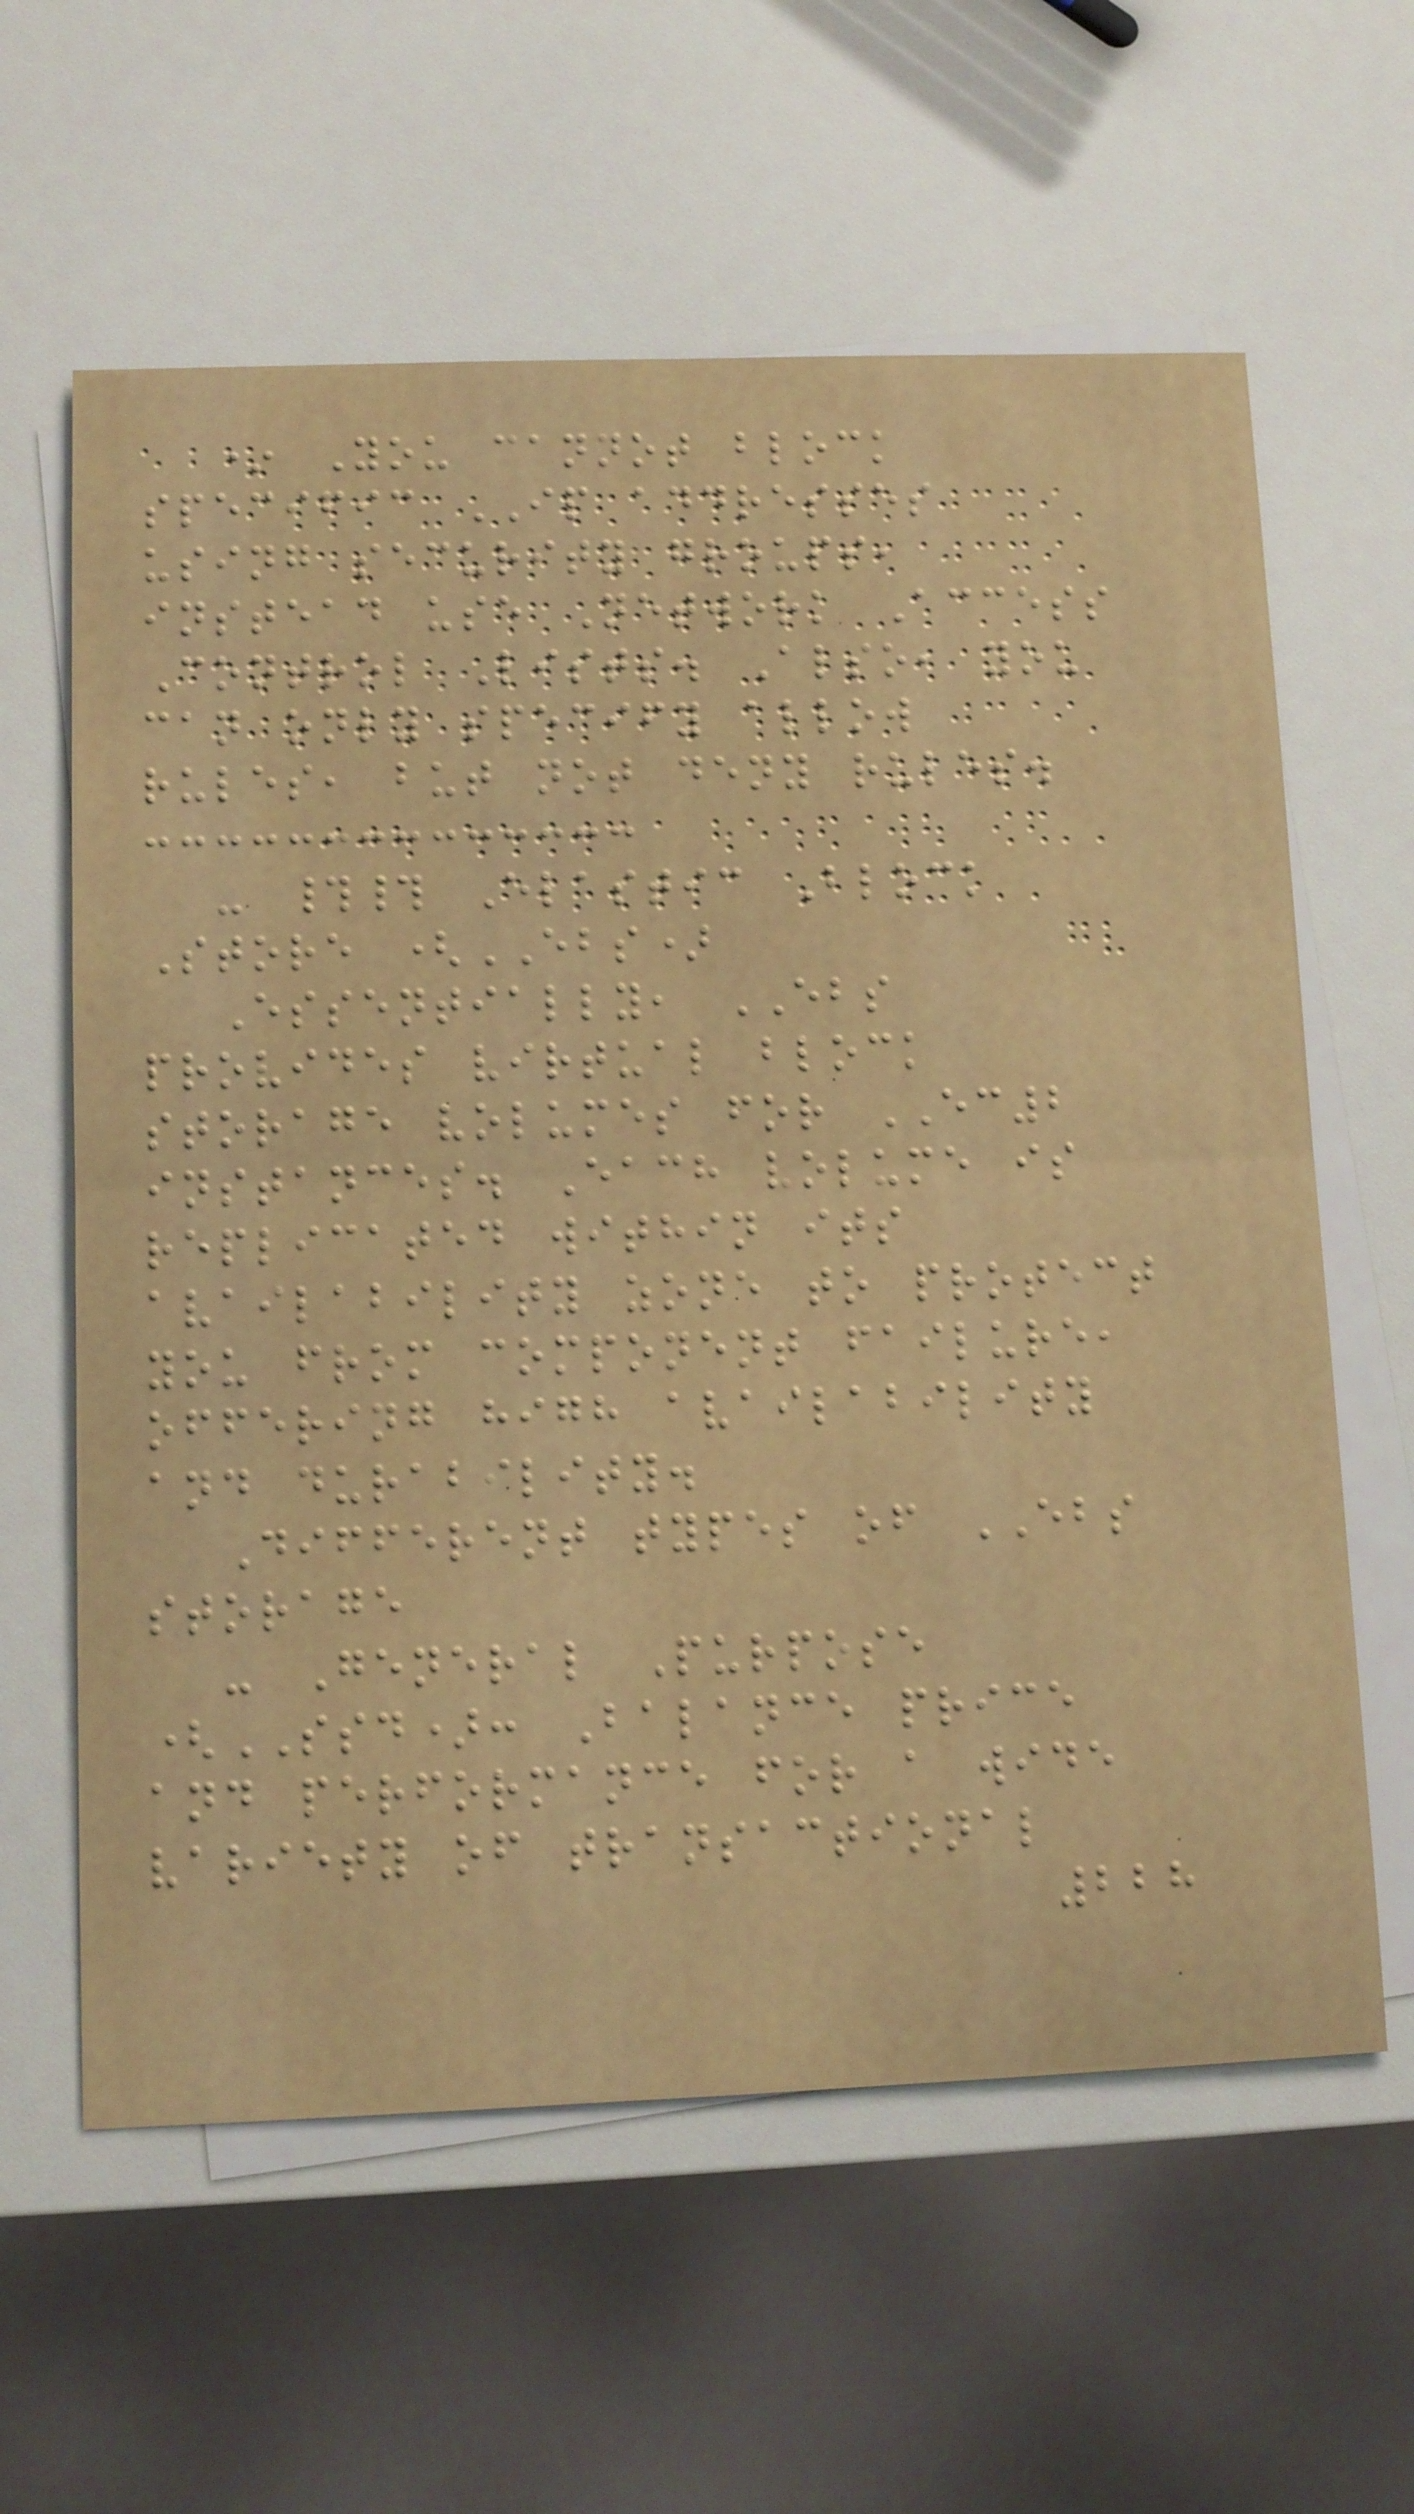* You cannot block
specific IP addresses
using security groups,
instead use Network Access
Control Lists. Also, you
can only specify allow
rules, but not deny rules.
- ## Elastic Block
Store (EBS)
Essentially, EBS
provides virtual block
storage volumes for EC2
instances. Each volume is
replicated within its
availability zone to protect
you from component failure,
offering high availability
and durability.
Different types of EBS
storage
- General Purpose
(SSD): Balance price
and performance for a wide
variety of transactional
228
